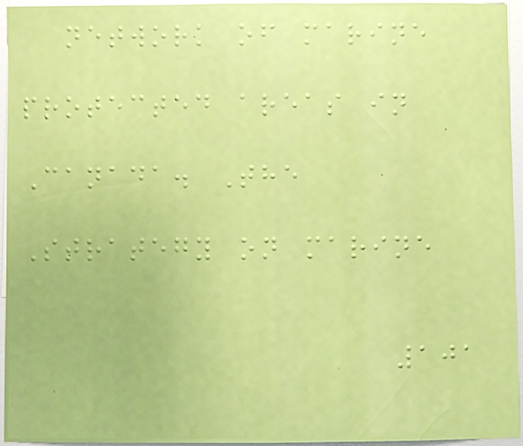network of marine
protected areas in
Canada. The
Strategy on marine
101
